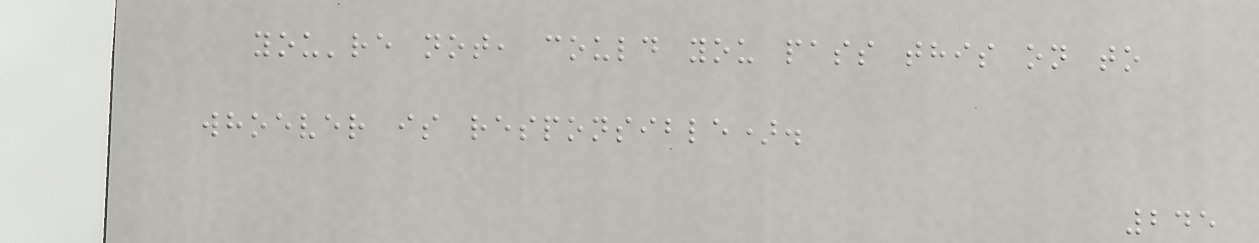you're not, could you pass this on to
whoever is responsible).
245
